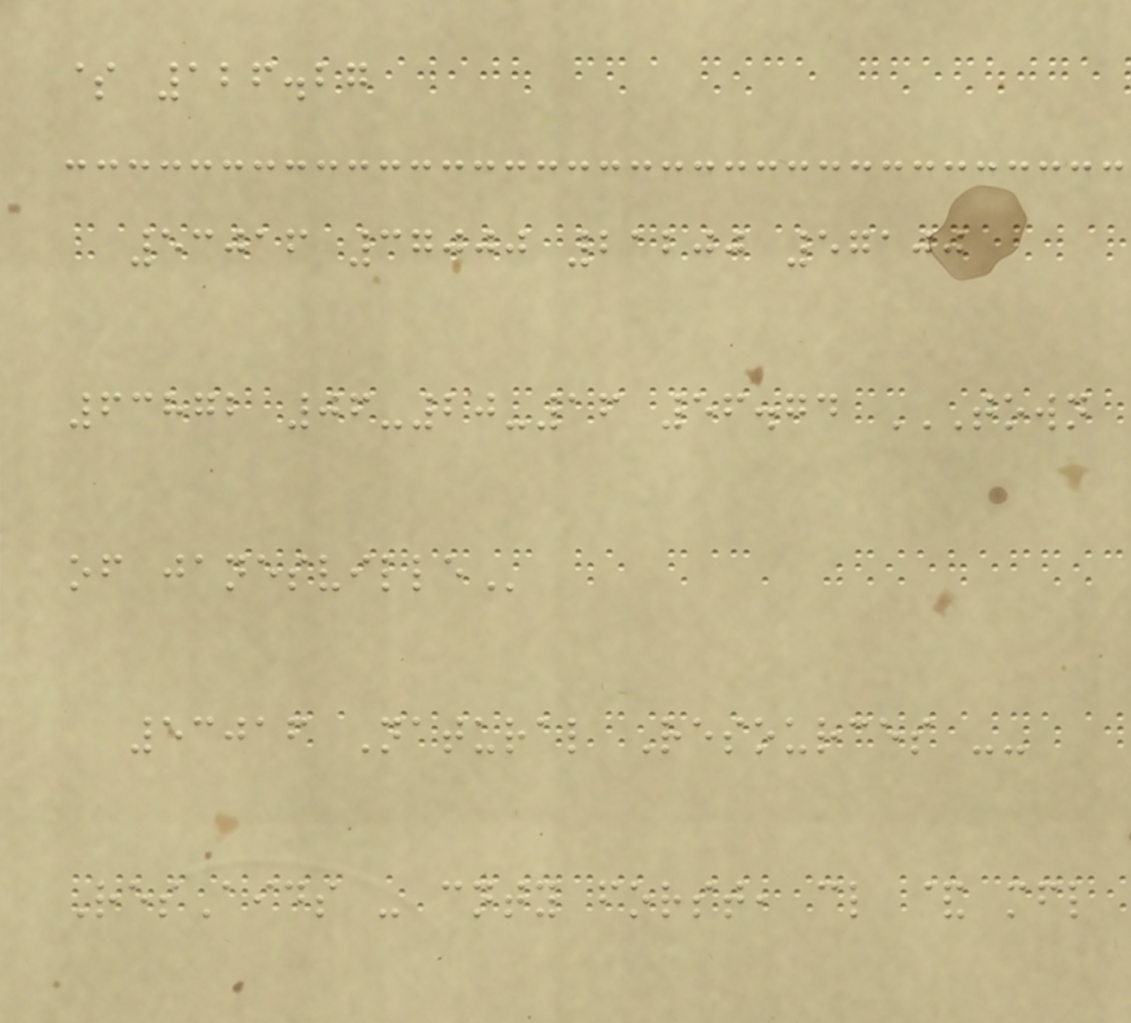$ 126.27
53016 37000 21200 57100
63872 06-20-16 56.74 TOWN
OF JANESVILLE
53016 Natural Resources --
ResAids - cnty forst, cl & mfl
